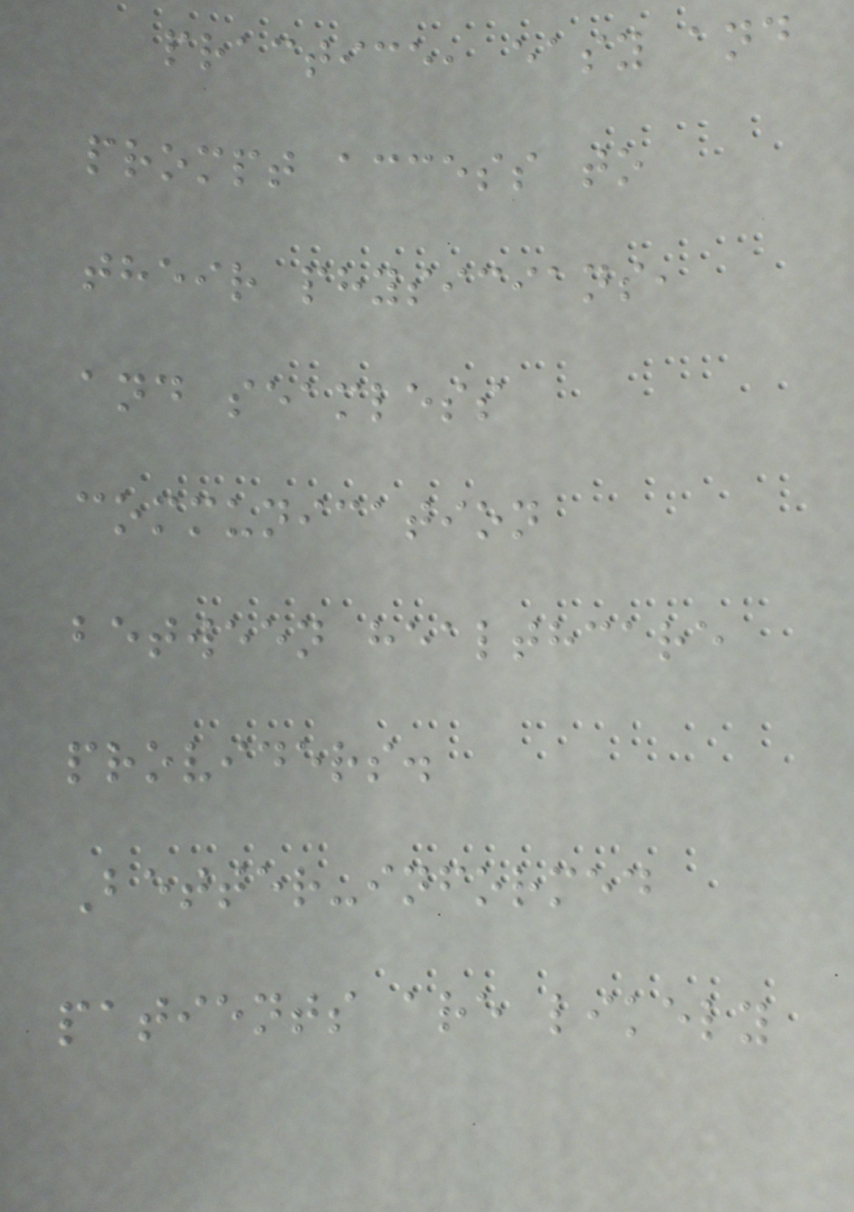practice, easy and
prompt access to
their physicians,
and seamless
communication
between healthcare
providers.
Better-informed
patients are likely
